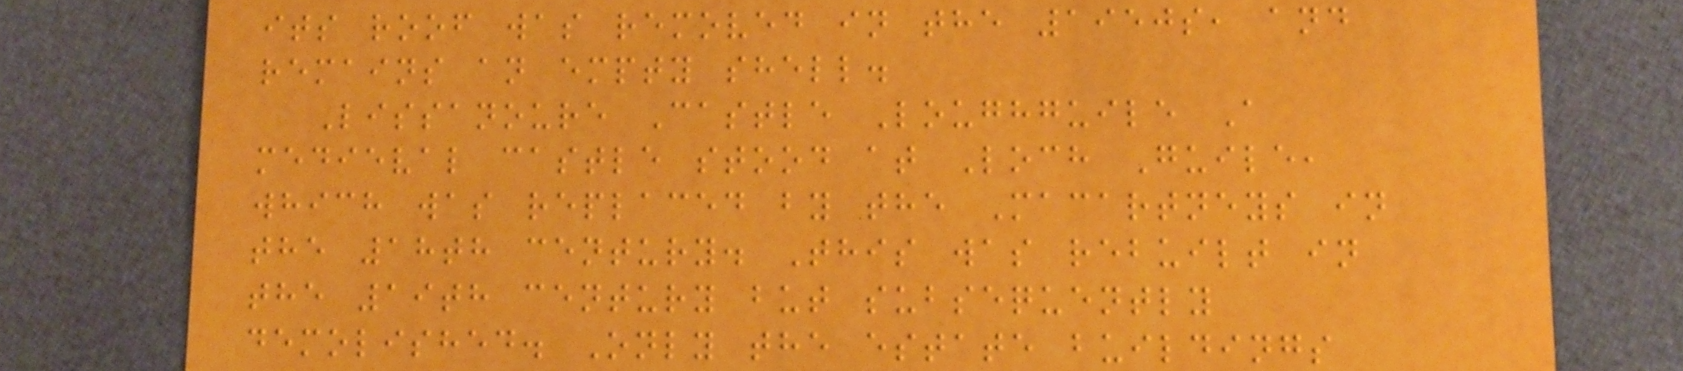its roof was removed in the 1950s, and
remains an empty shell.
Lissanoure Castle Loughguile A
medieval castle stood at Loch Guile,
which was replaced by the Macartneys in
the 18th century. This was rebuilt in
the 19th century but subsequently
demolished. Only the estate buildings
